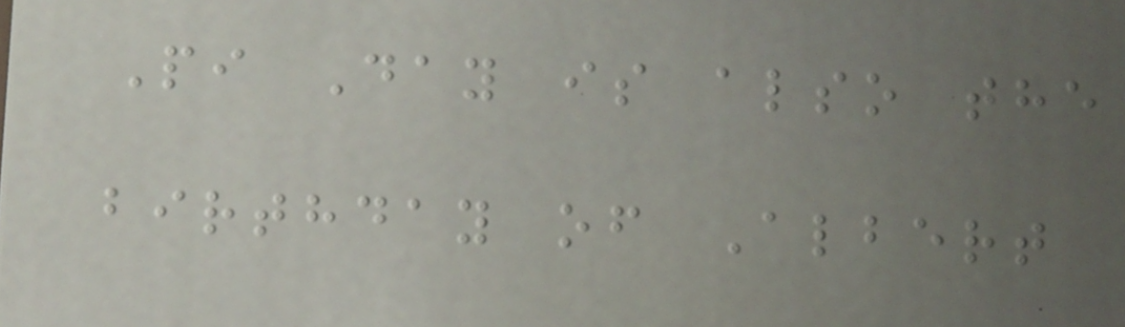Pi Day is also the
birthday of Albert
